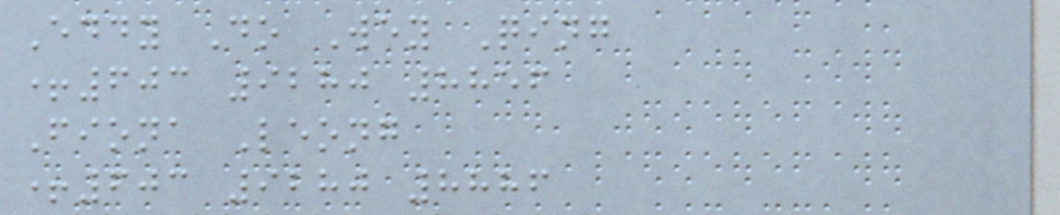Eddy Do Wey Qing
+603 9280 8856
Fiona Leong
+603 9280 8886
